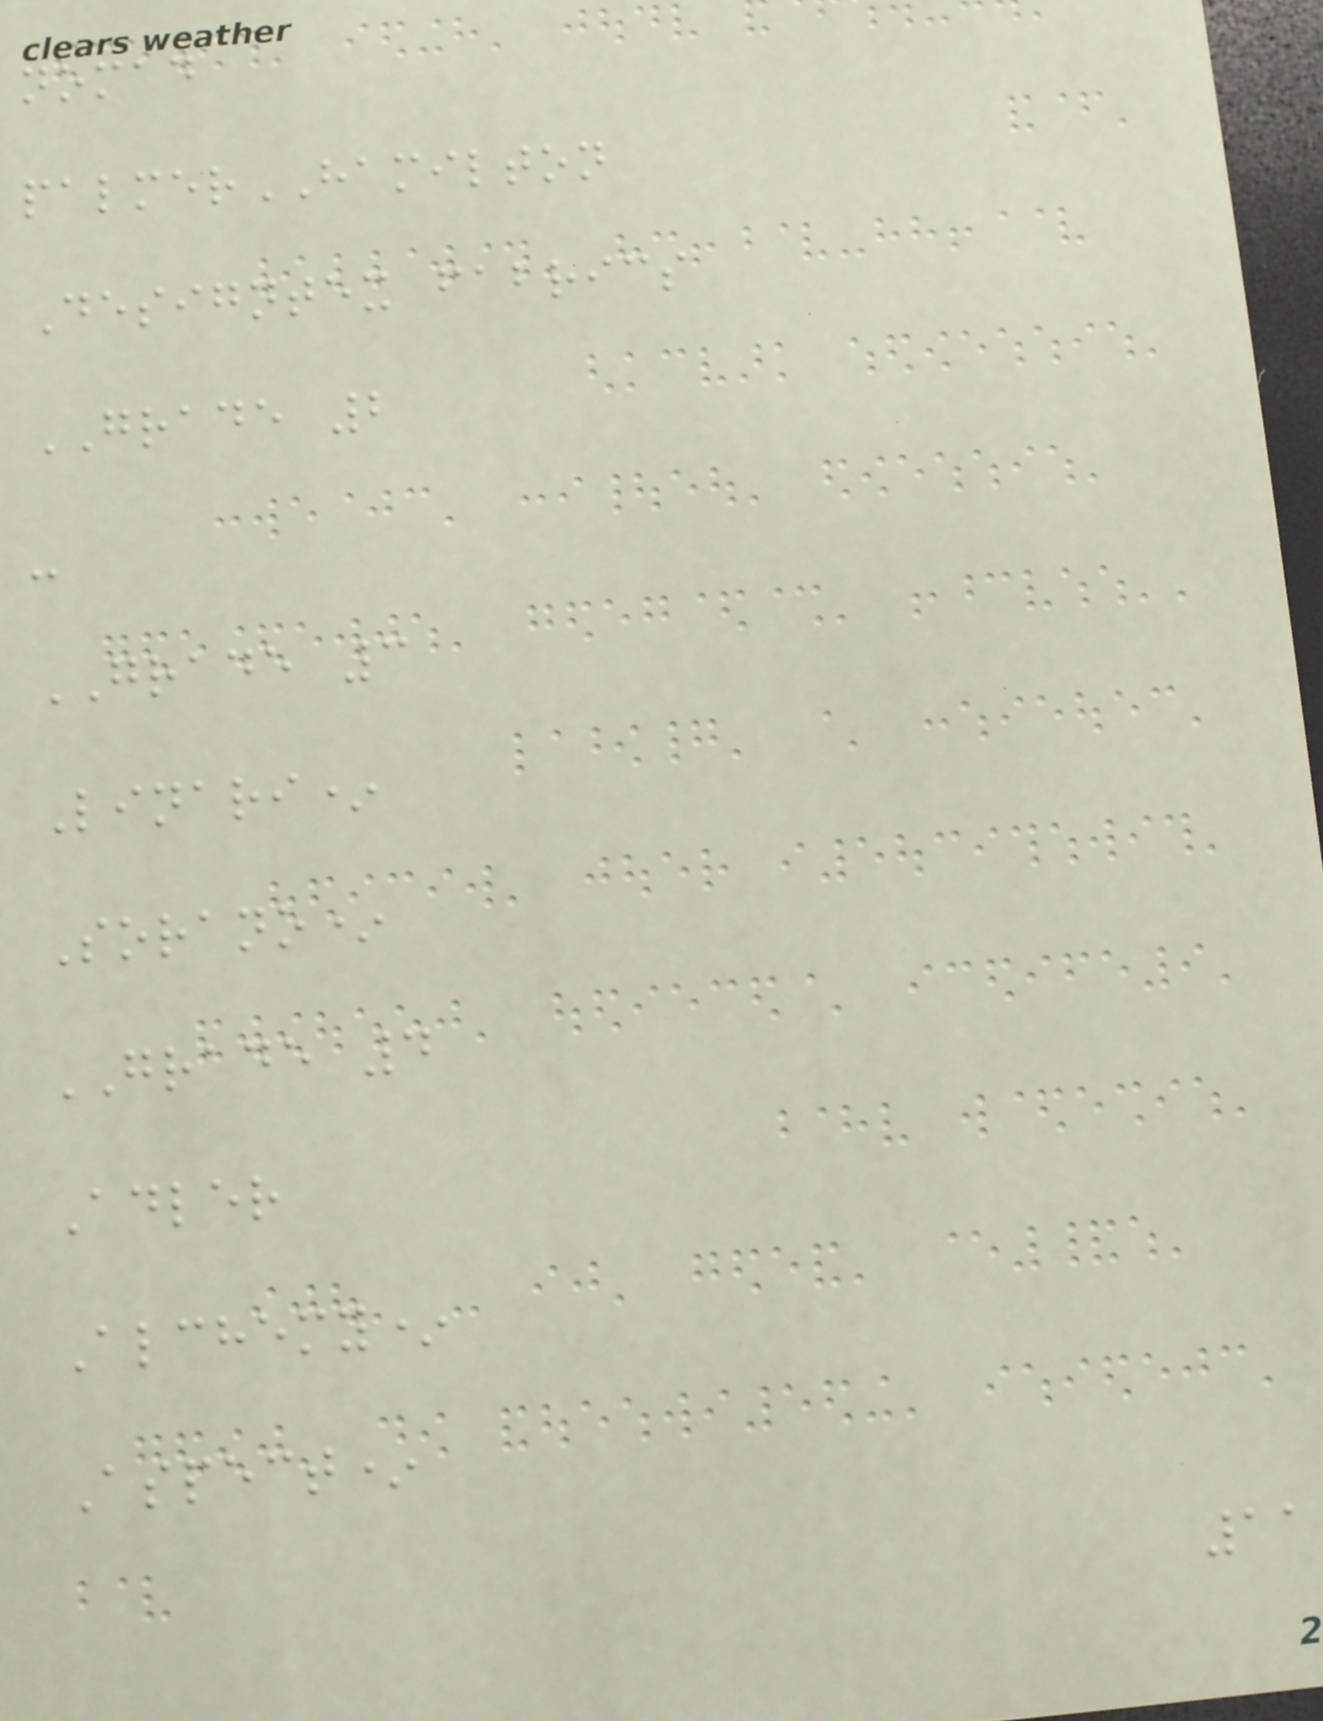nomad
palmerHAMILTON
Designtex fabrics
GRADE 2
-
GRADE 3
Linari*
Sorano*
GRADE 4
Adler
Alchemy*
Aspect*
11
